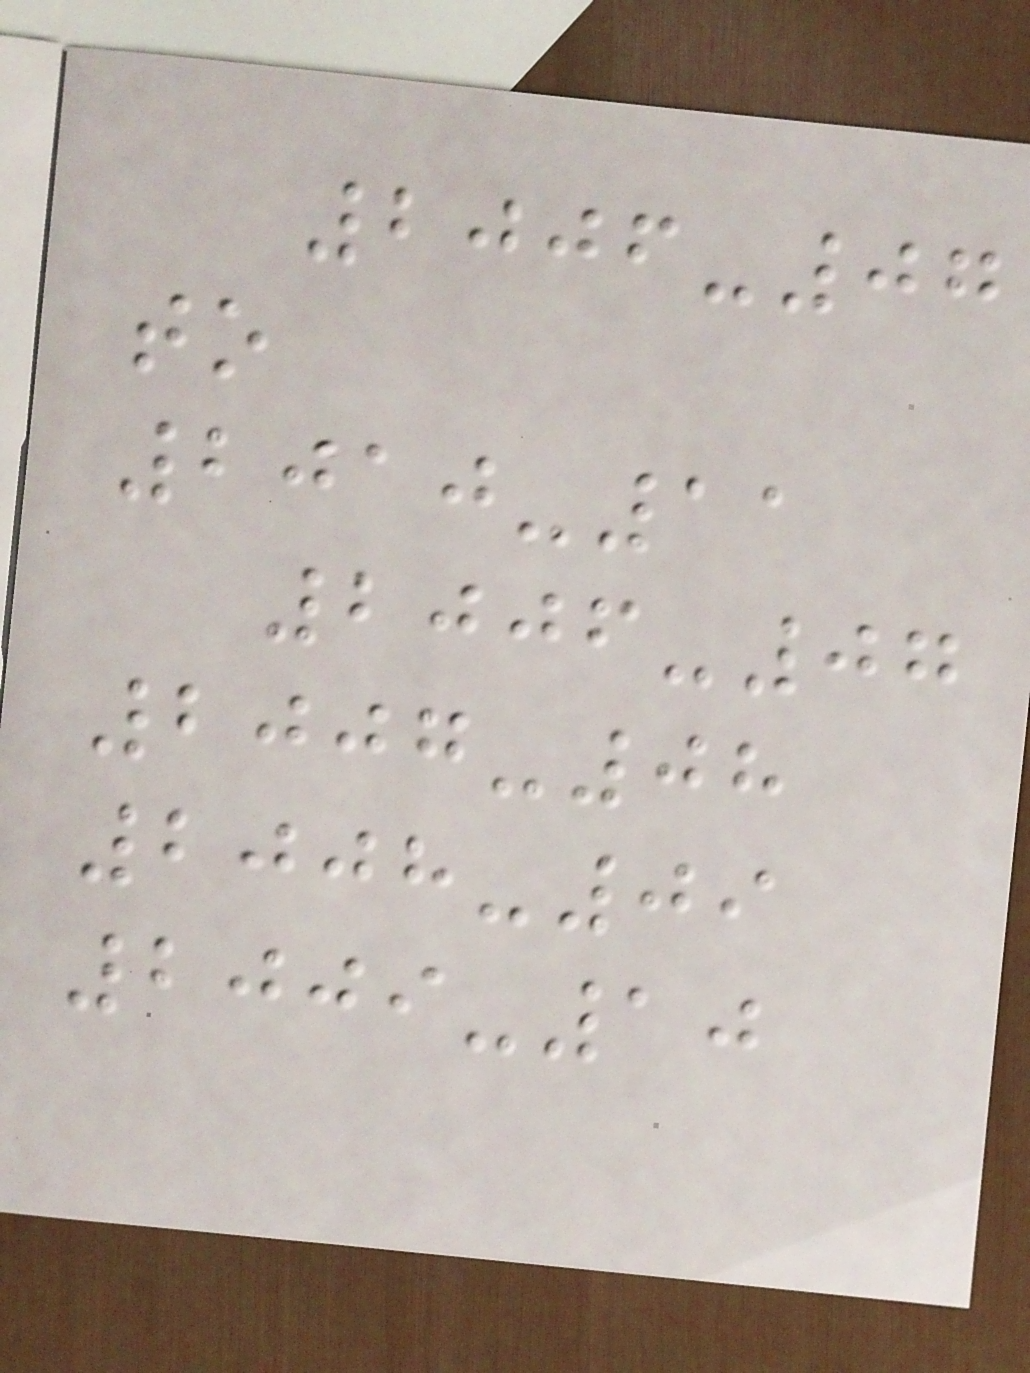2006-07
to
2010-11
2006-07
2007-08
2008-09
2009-10
